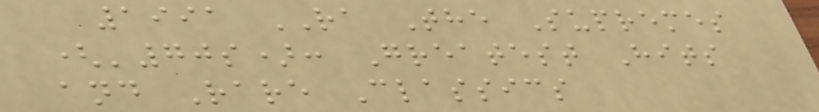1991 RA The Supremes
('70s): Greatest Hits
and Rare Classics
